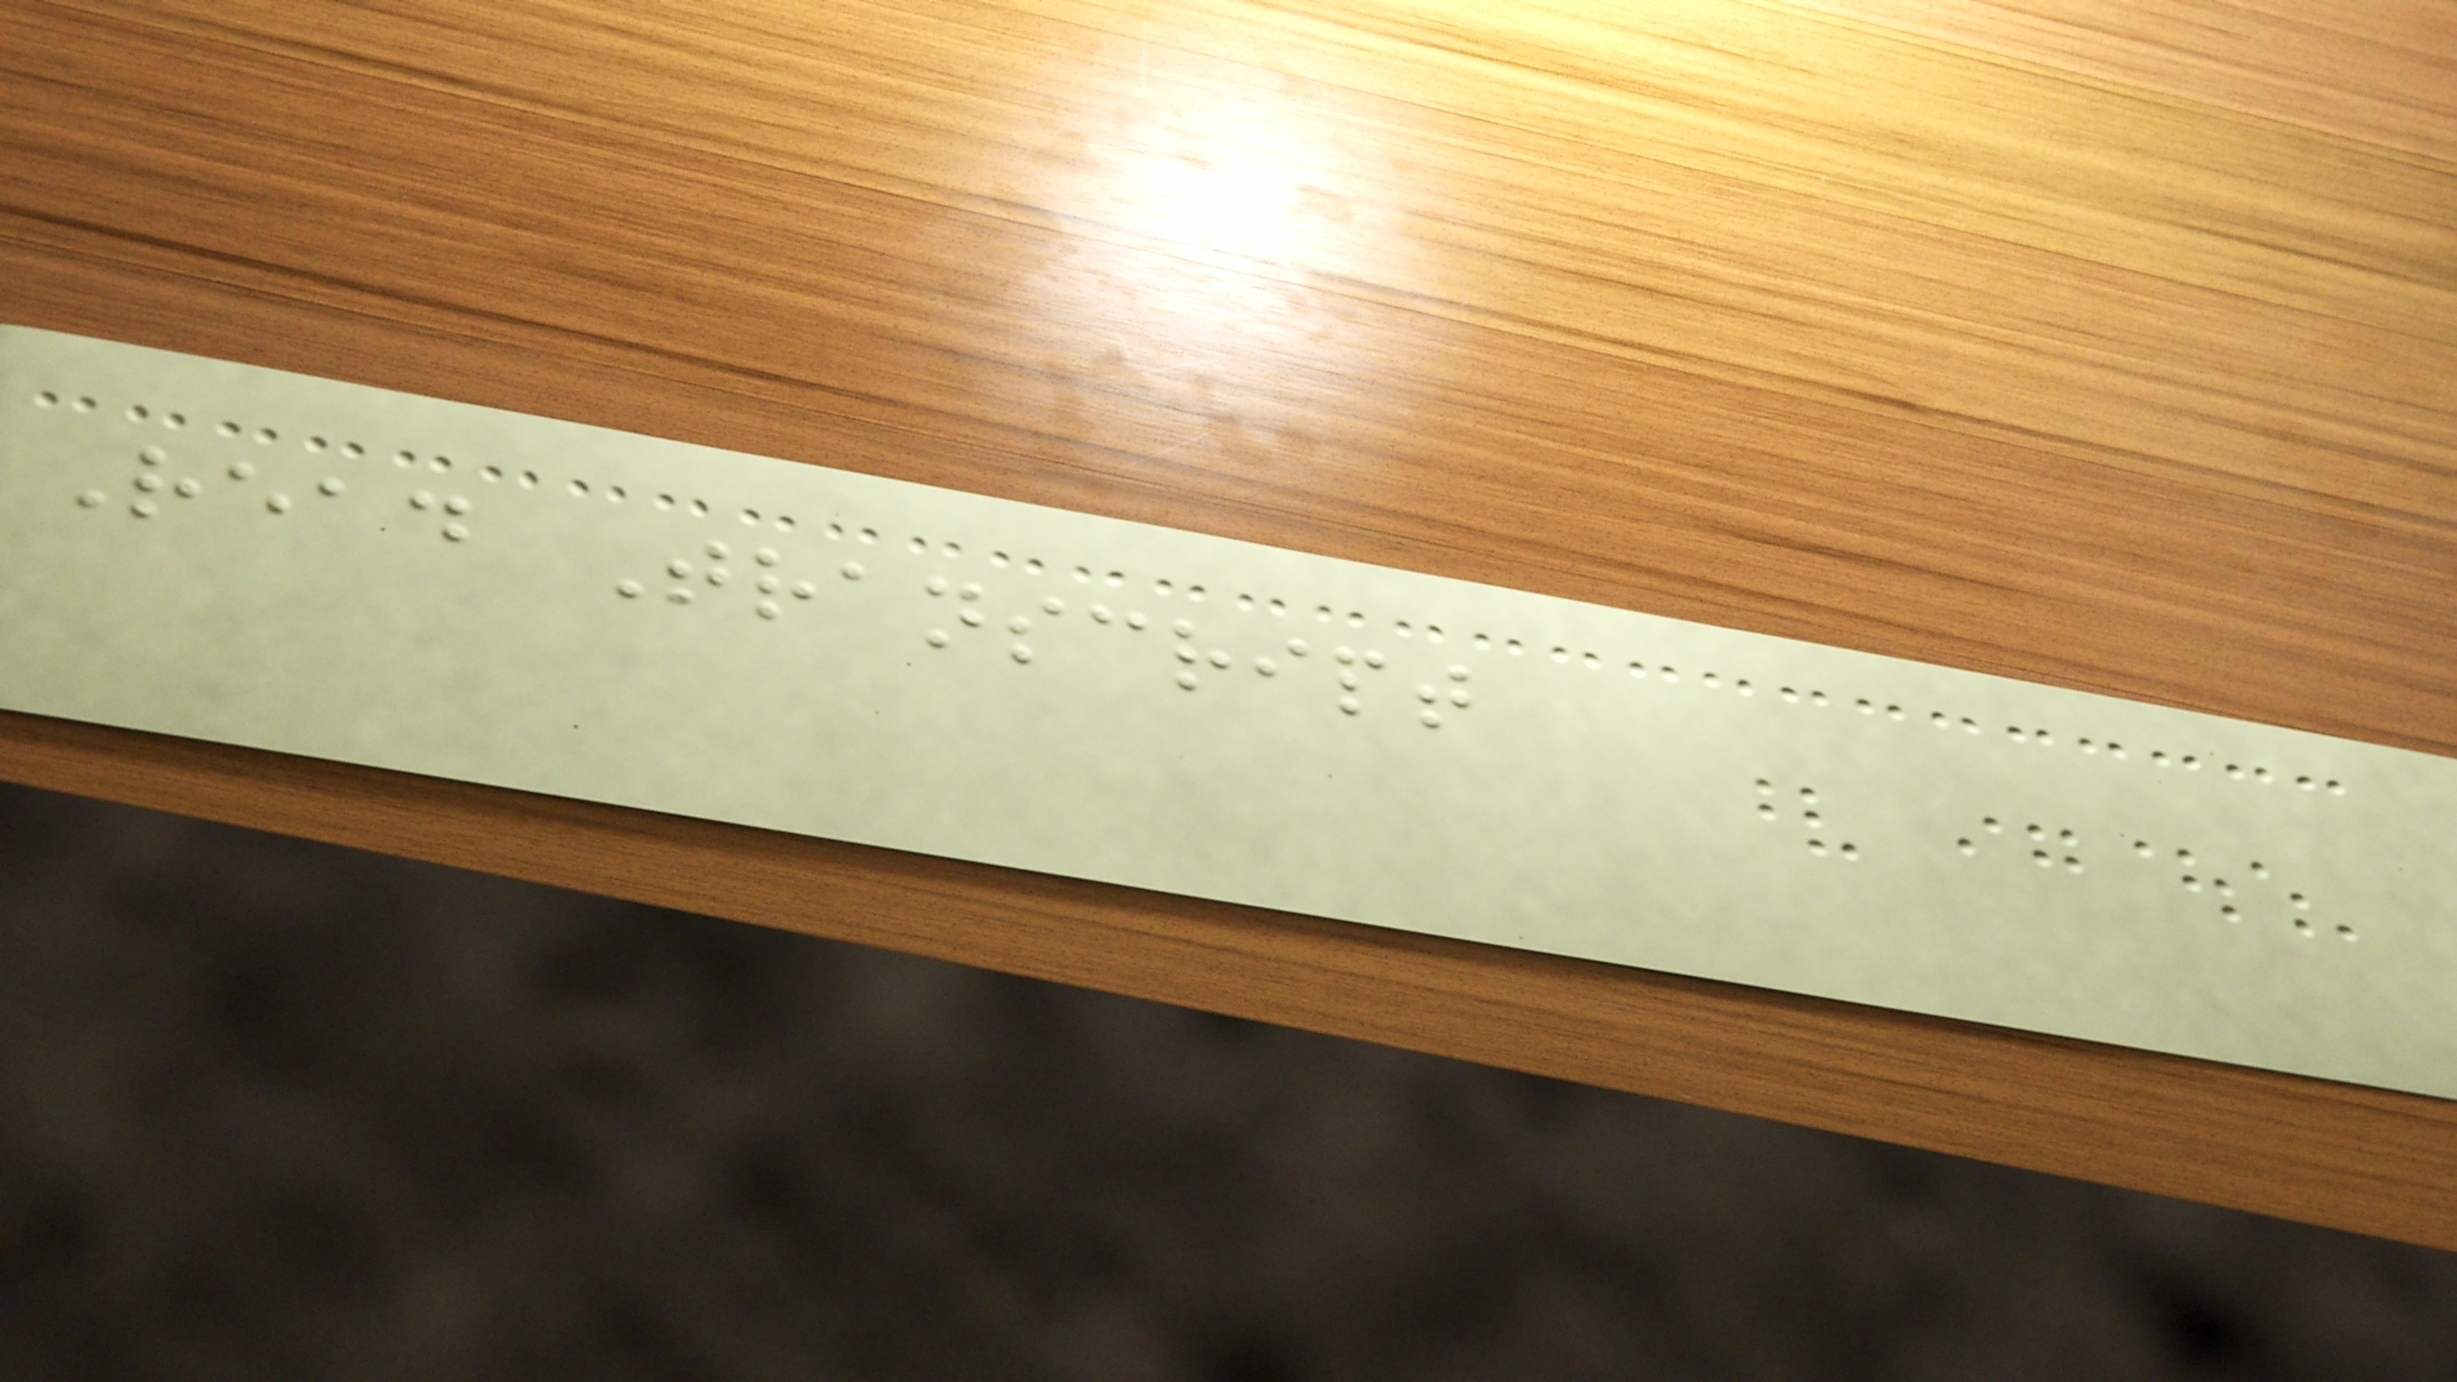Read Transcript
